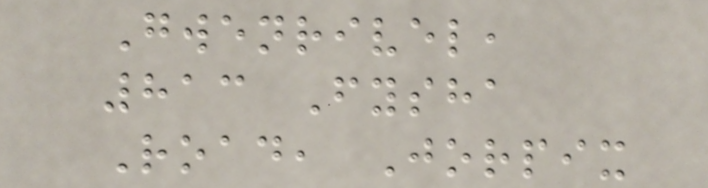Gwenrivel,
813 Fysha
Road, Jorpix
